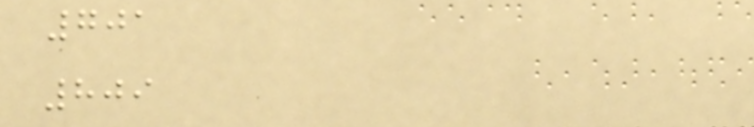701
809
